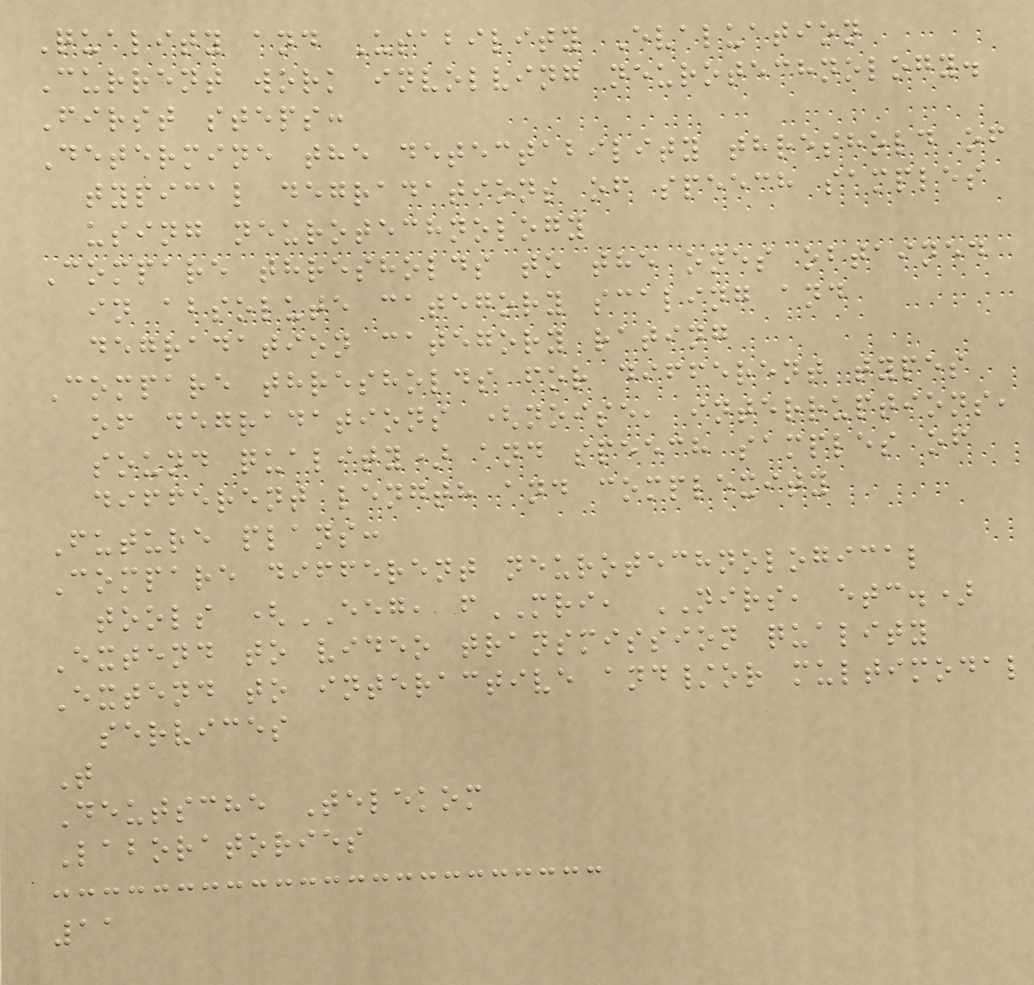Quality and Usability Evaluation
Current work involving neurotechnology.
First steps:
Determine the detectability threshold of
typical degradations of speech samples
using neurotechnology
Compare thresholds to the ones obtained
in absolute category scaling and
degradation category rating
Compare thresholds for different types
of degradations (noise, interruptions,
sound quality) and speech samples of
different length and complexity
Future plans:
Compare different neurotechnological
tools (EEG, fMRI, NIRS, etc.)
Extend to video transmission quality
Extend to interactive and/or multimodal
services
T
Deutsche Telekom
Laboratories
11
